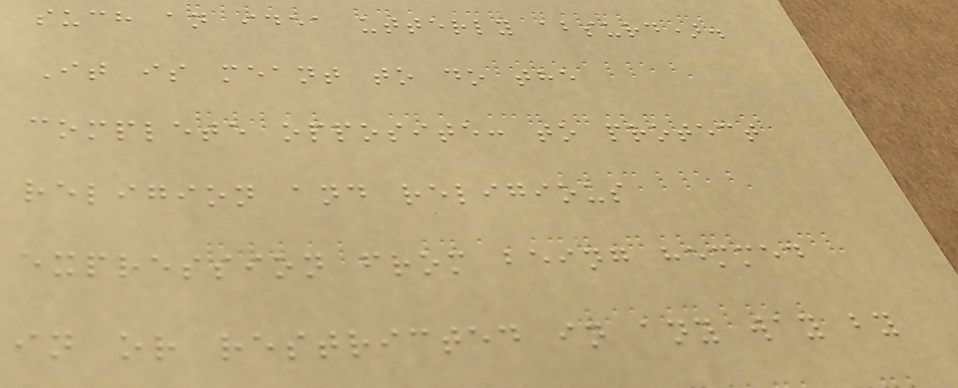such an idea utterly absurd).
It is meant to do the
complete opposite: to protect
religion and religious
expression from being hemmed
in or restricted in any way by
